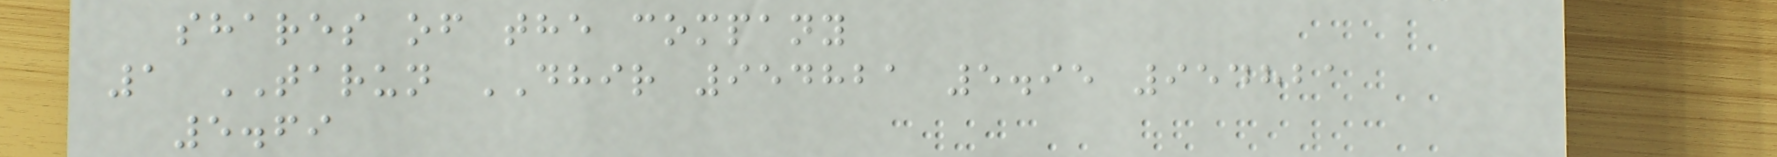shares of the company
1 TARUN DHIR 954821 5.95 954821
5.69
